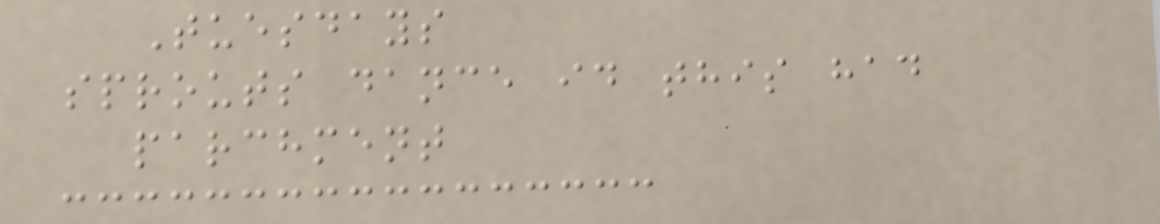Tuesdays
sprouts dance id this had
parchment
